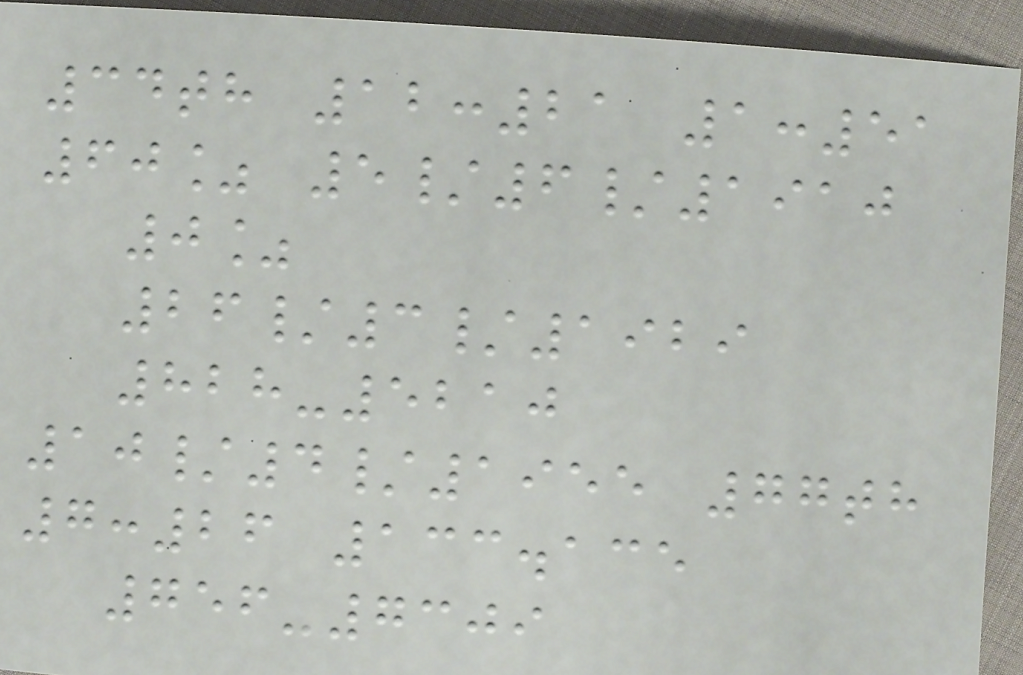34th 12:21 1:51
60% 5/6/1910
0%
26/3/1929
828-5210
10/4/1955 77th
7:26 133.135
756-7309
